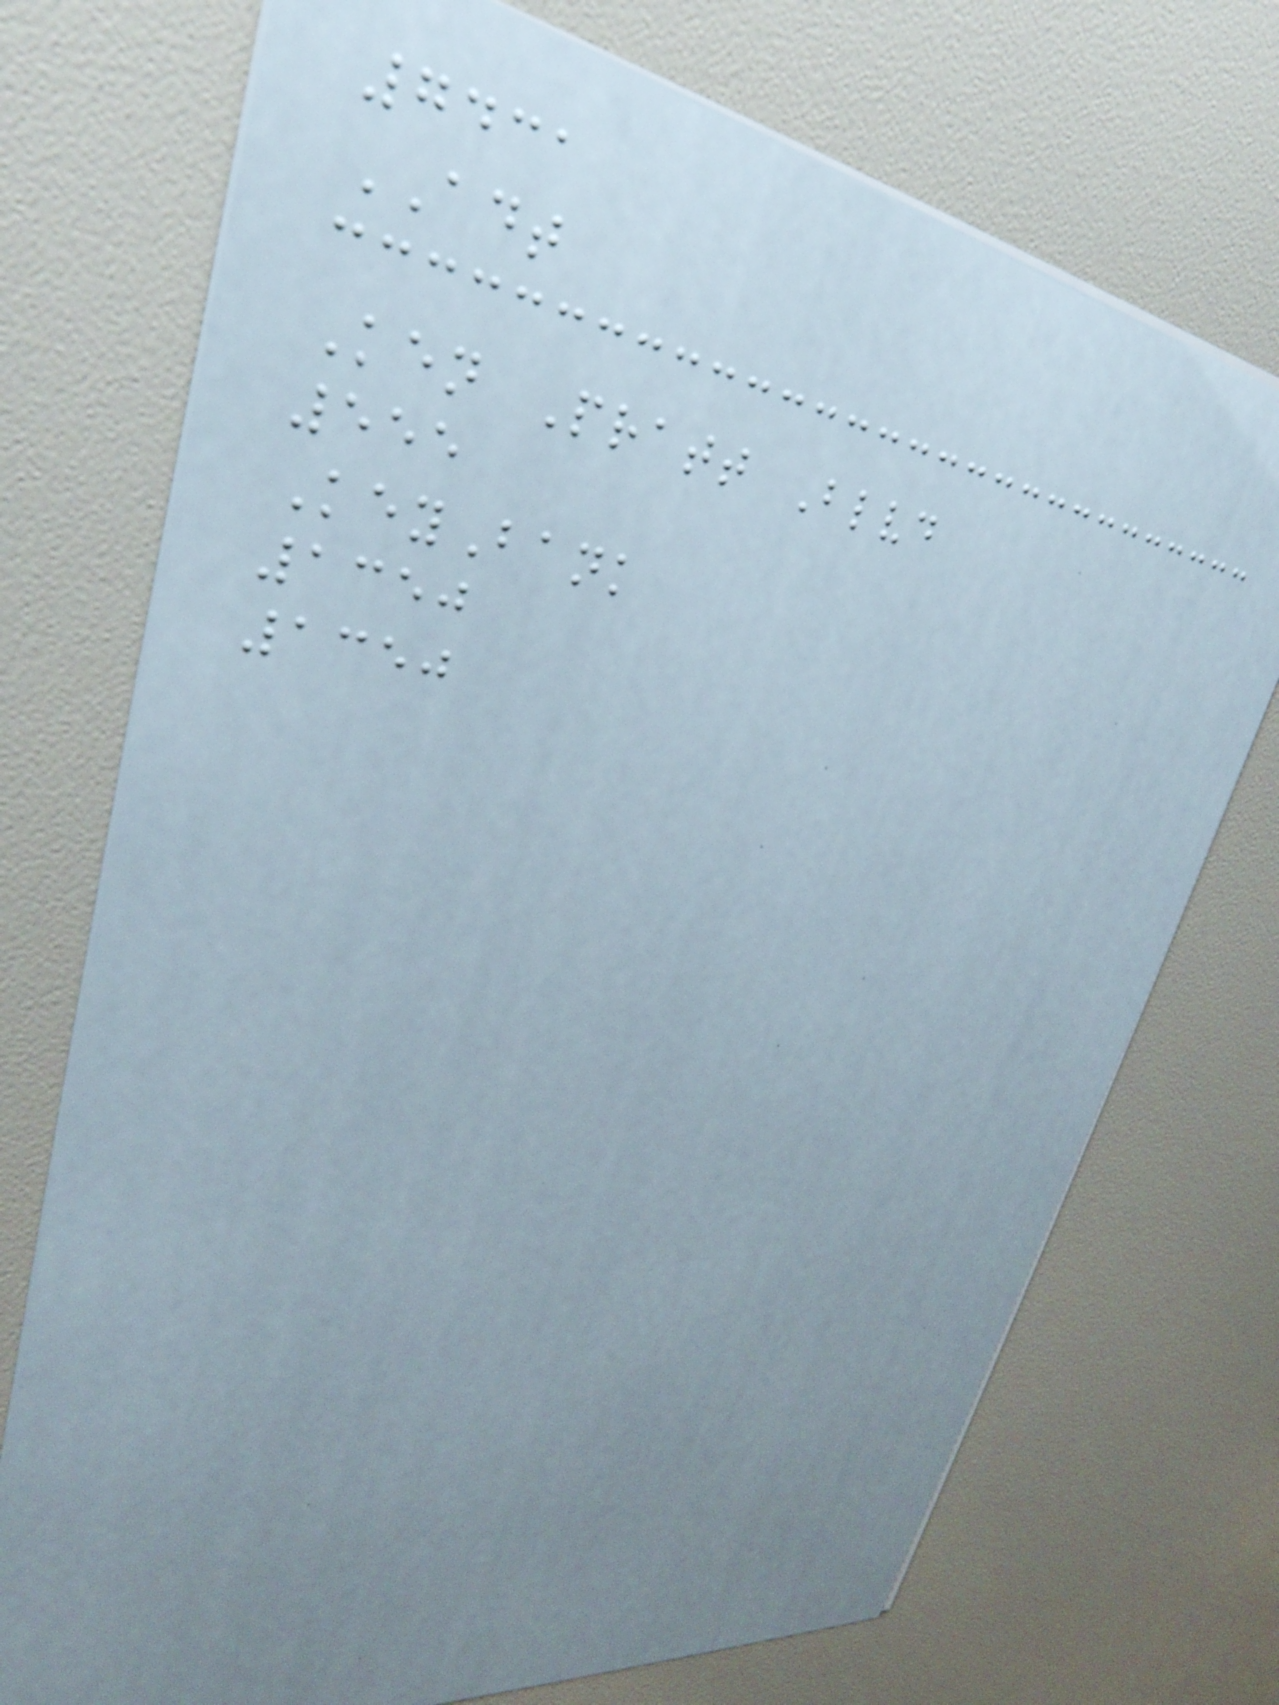7431
ADT
Ken Pratt Blvd
555
KeyBank
1350
1350
